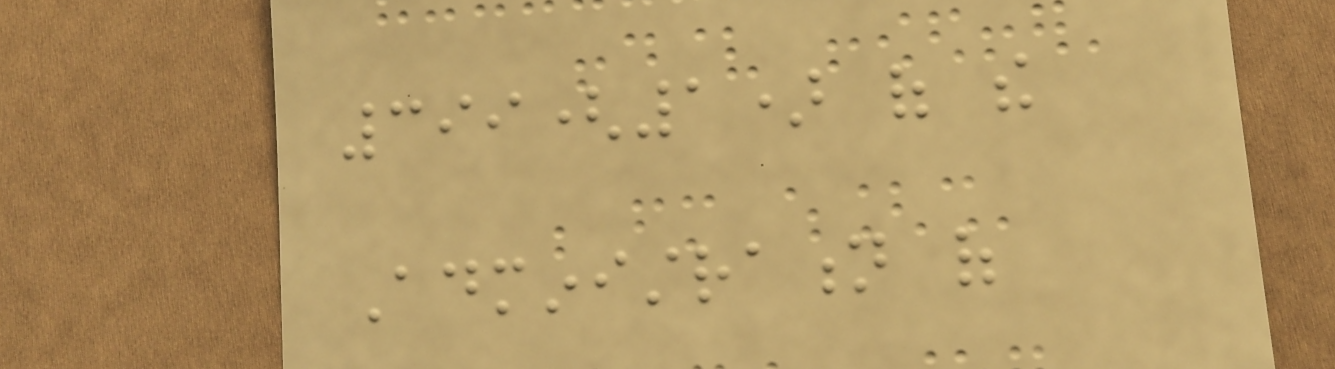399(1) of the
Administration of
